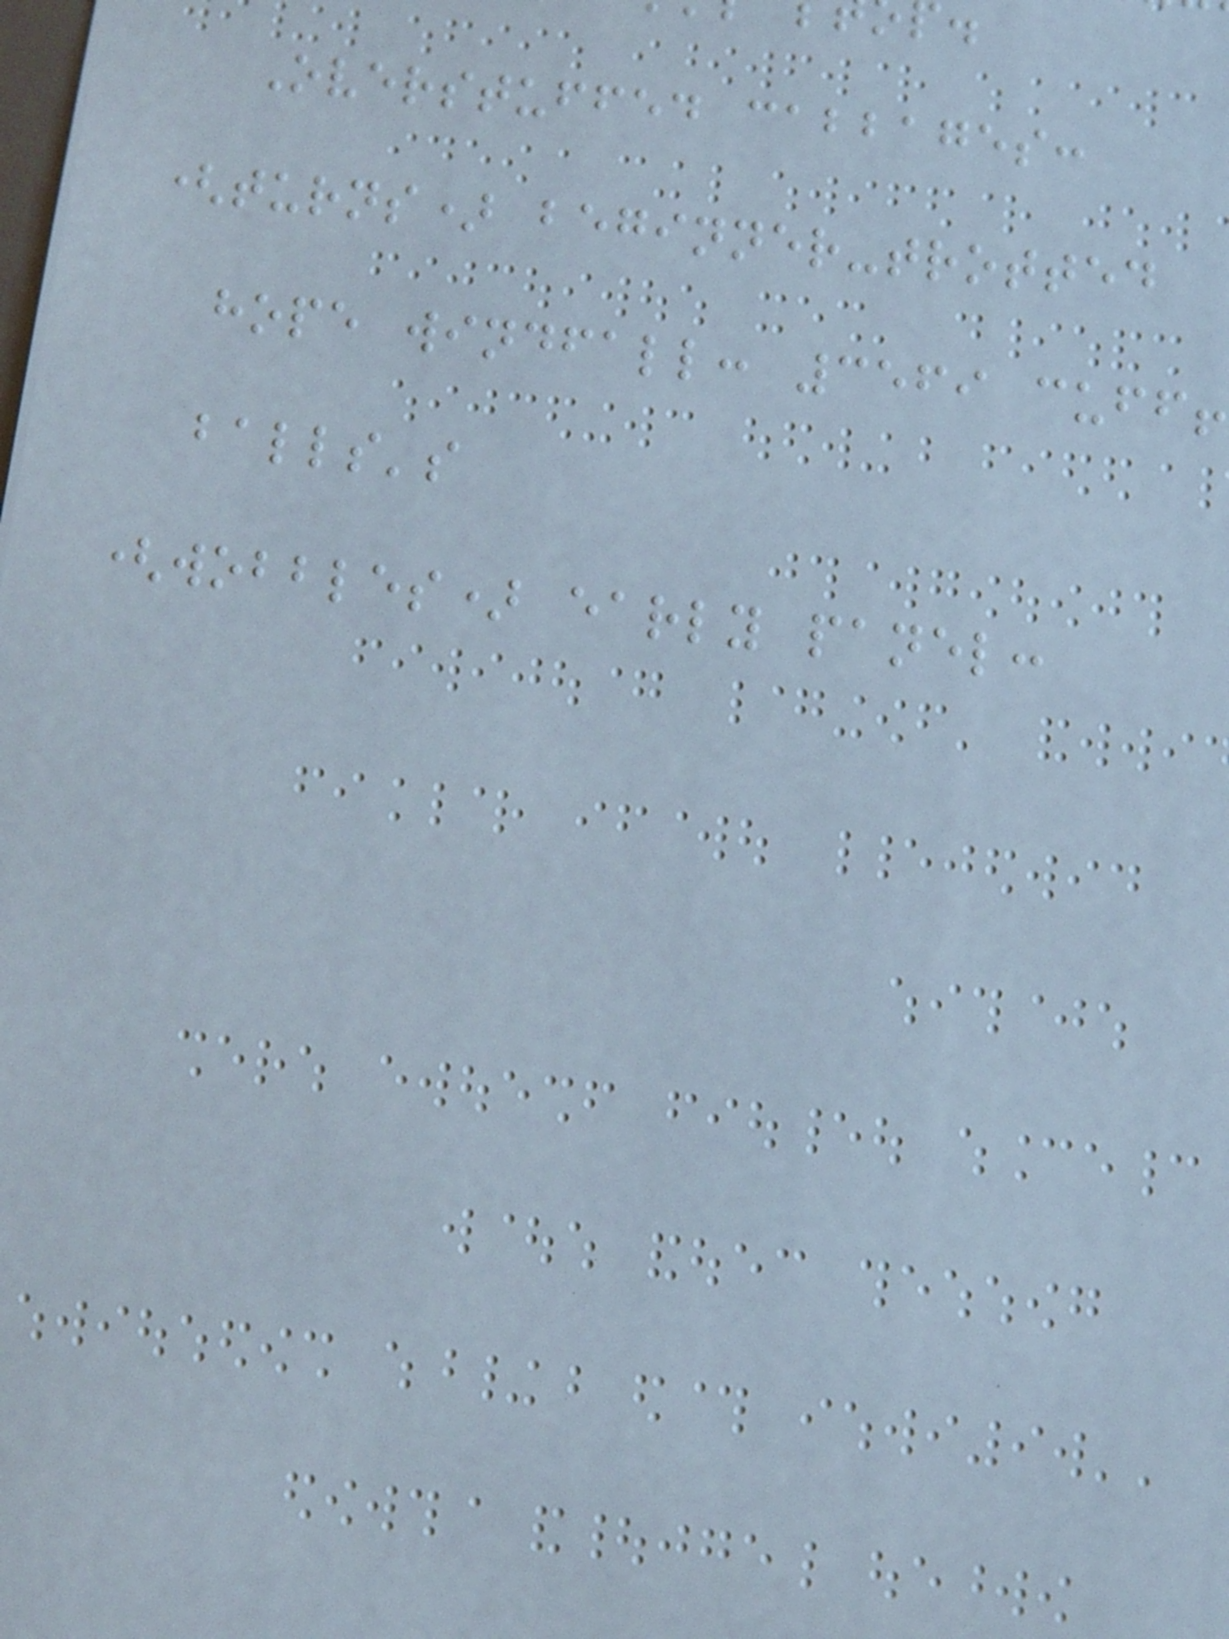Overstuffed cabbages:
(turns) beginner-trotted
hope windfall: 3569 cuff!
balls's
(wobbles) early panel:
